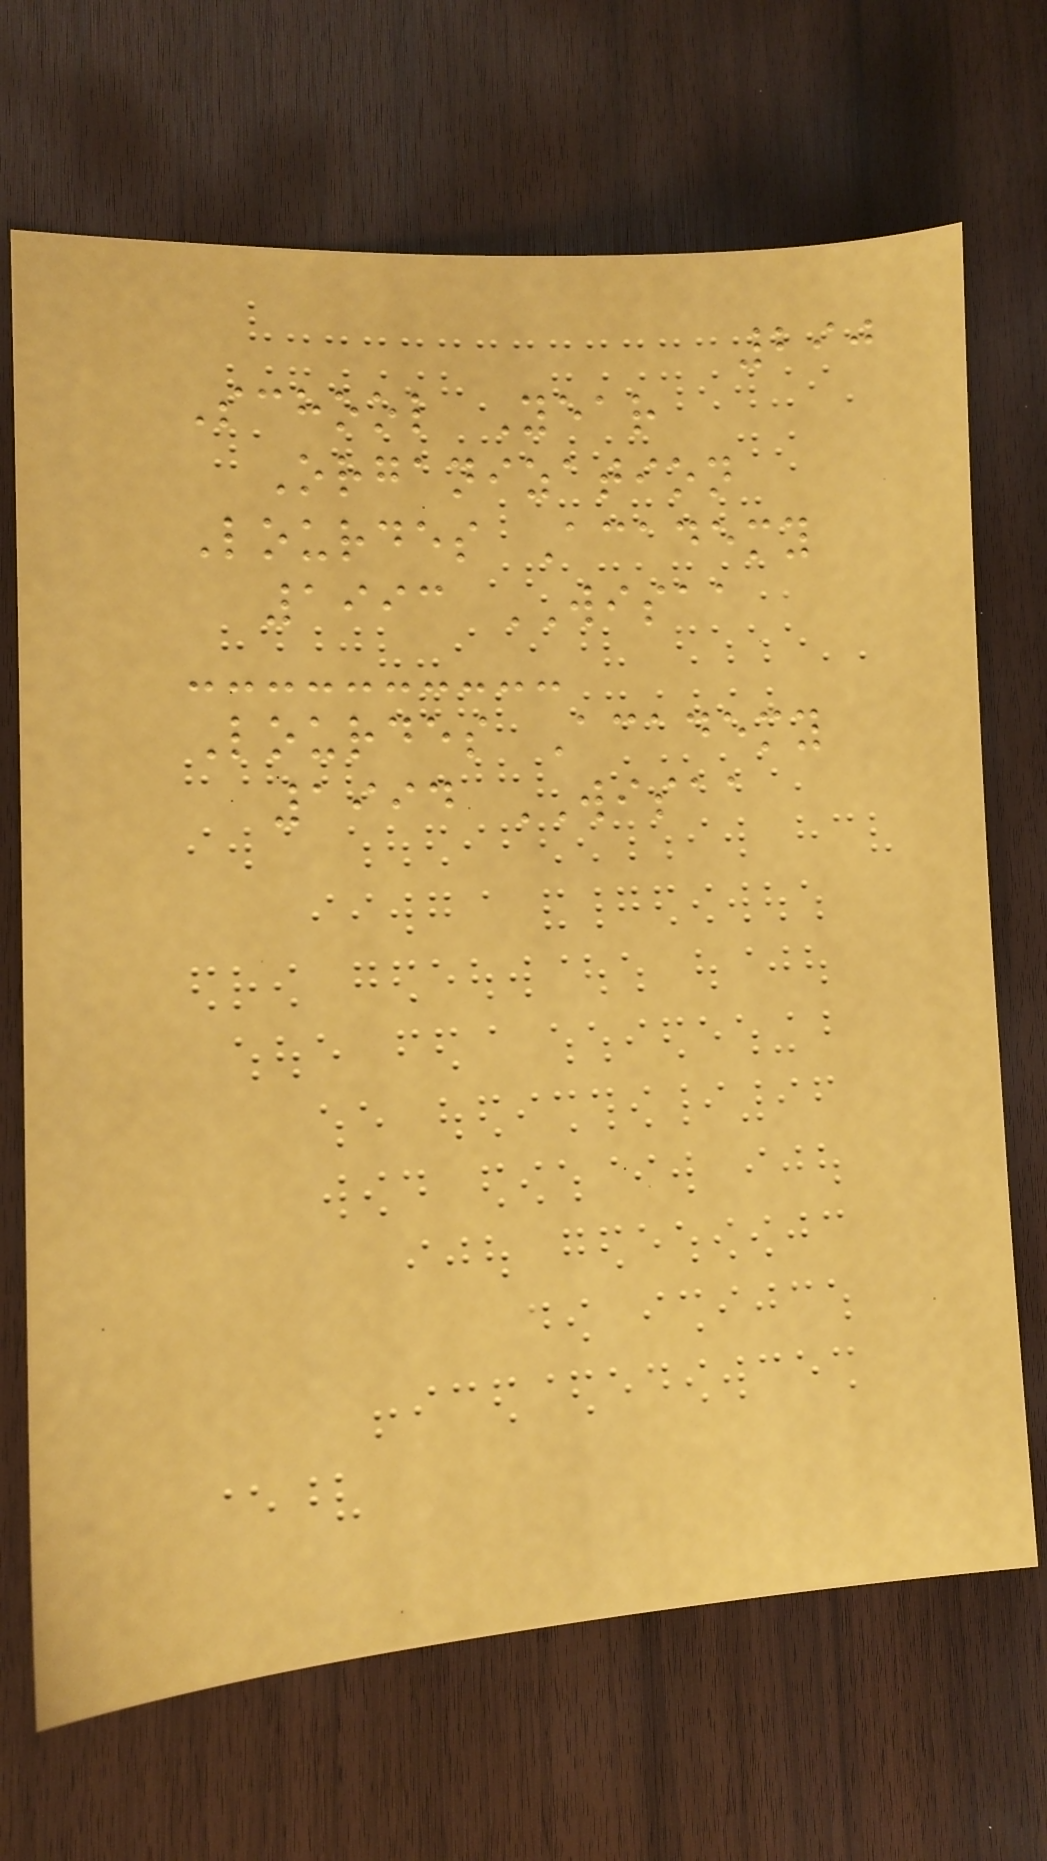290
School Year
Organization
Lourdes Academy
1993 WISAA
Lourdes Academy
1994 WISAA
